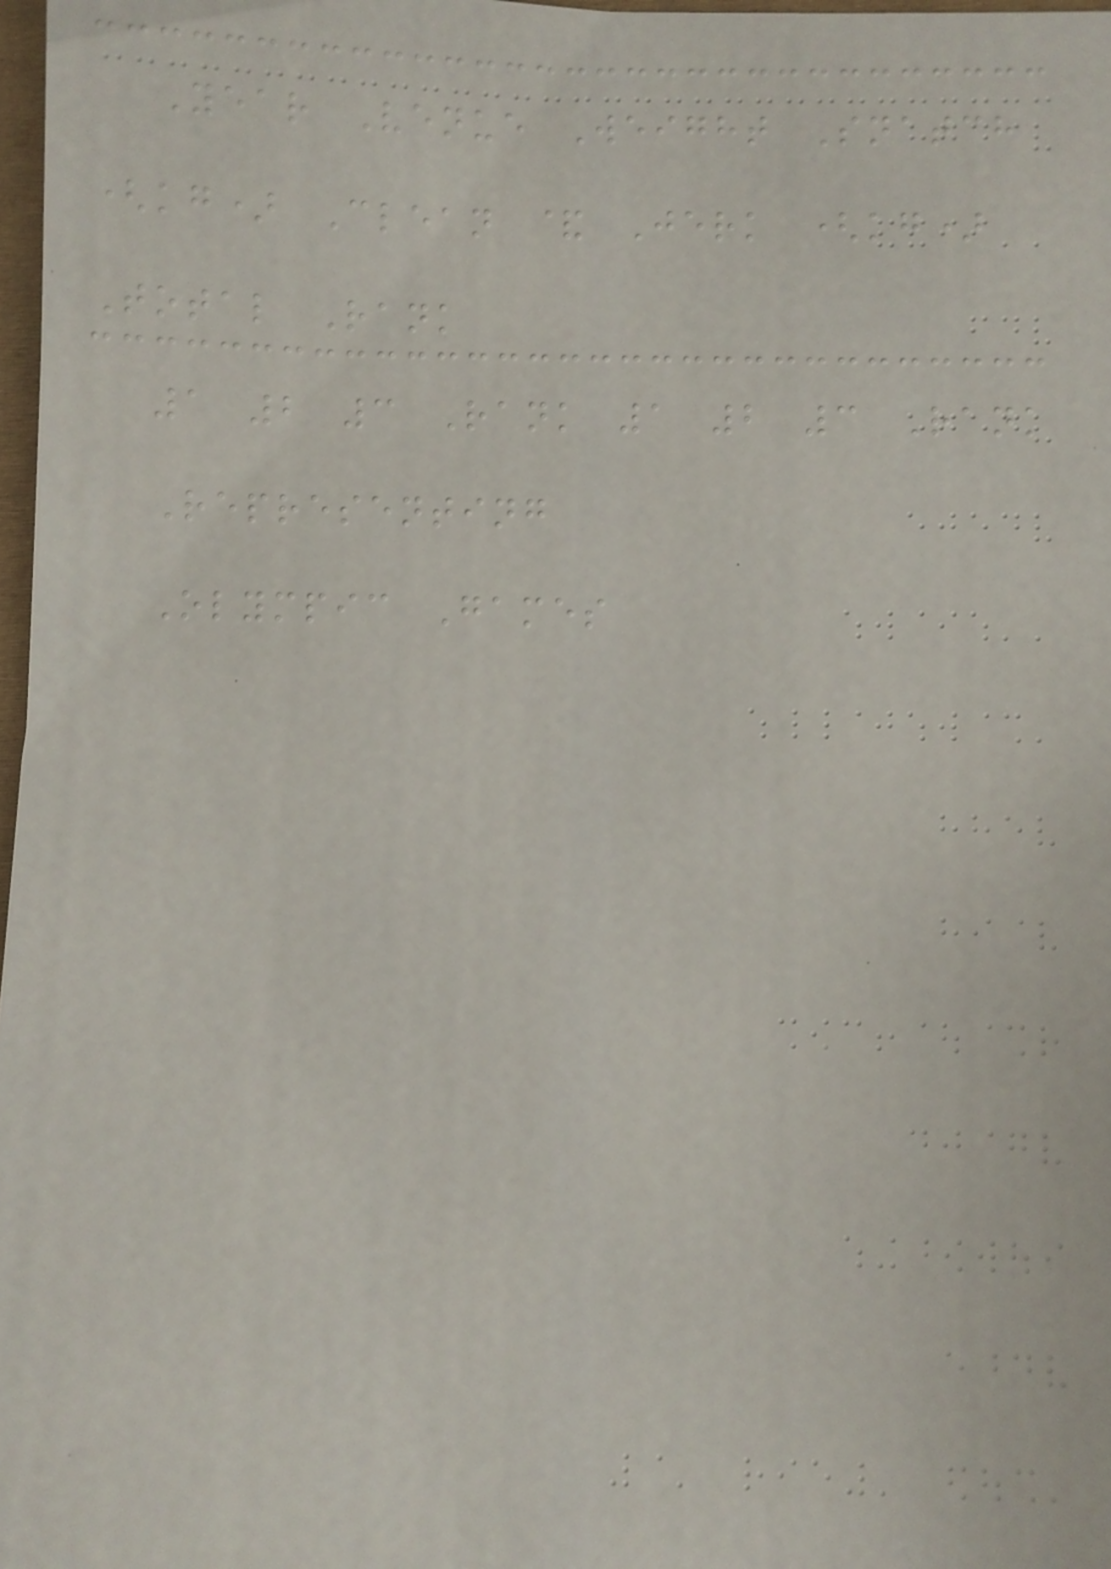Year Venue Weight Snatch
(kg) Clean & Jerk (kg)
Total Rank
1 2 3 Rank 1 2 3 Rank
Representing
Olympic Games
